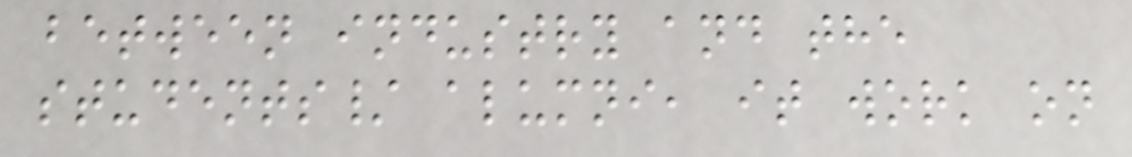between industry and the
students/ alumni, it work on
